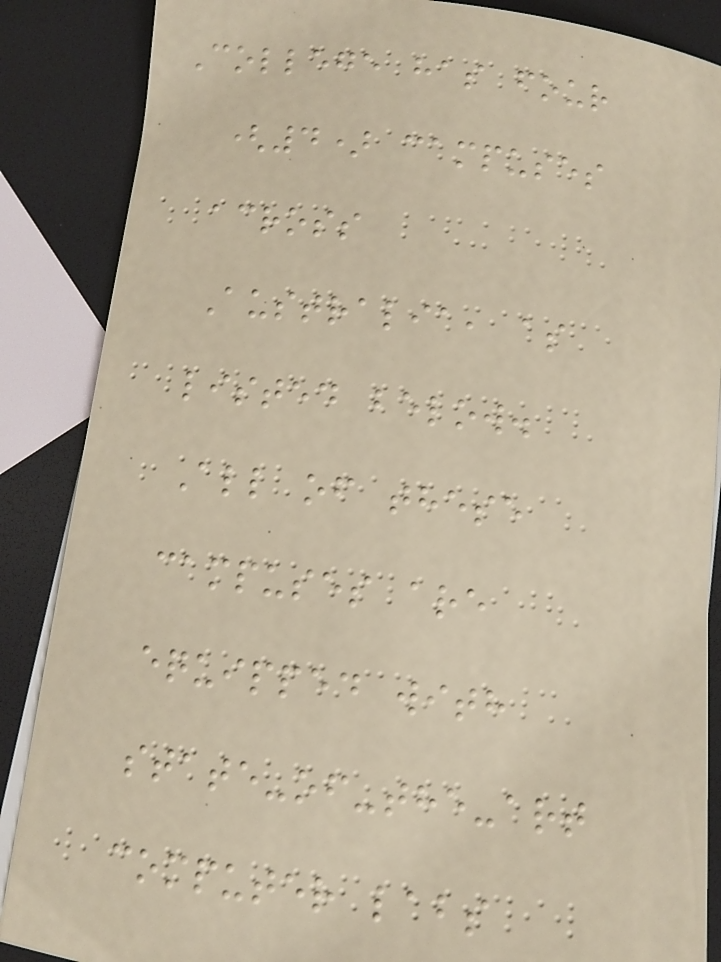College has four
(4) campuses
across
Australia, as
listed below.
All of these
campuses are
equipped with
state-of-the-art
computer labs
